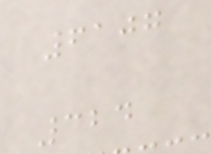6107
324
